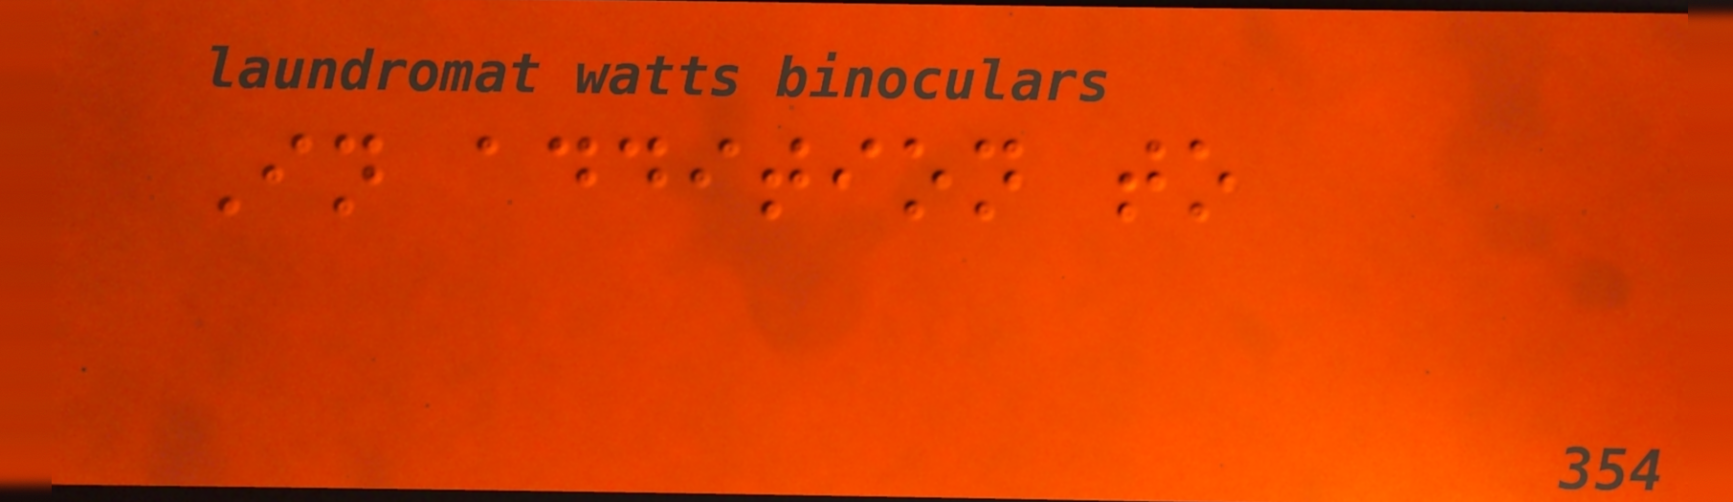In addition to
